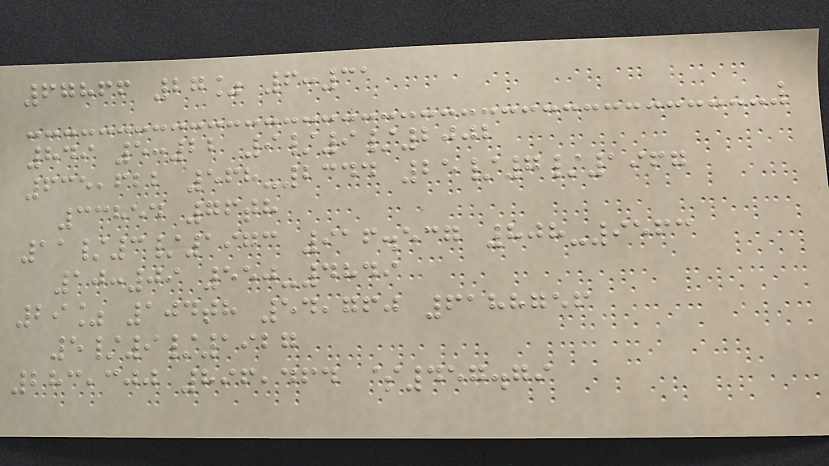67866 27% 6:31
849 5:22 9/9/2002
635,622 568-2344 25/7/1967
33854 76th
11/3/1973 916.537 808-9563
10:09 550-4849
29% 104th 54,760 6188756
5/9/1927
283,300 896,464 $457.79
